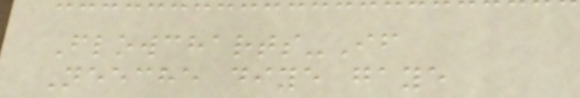Flowcharts-If
Neeche diye gaye
